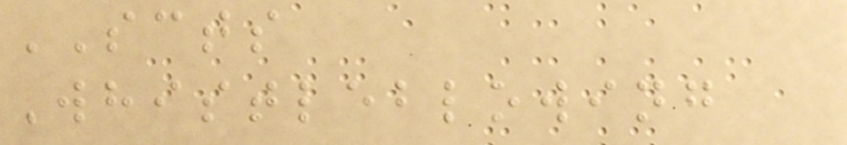SCTS
Whistleblowing
